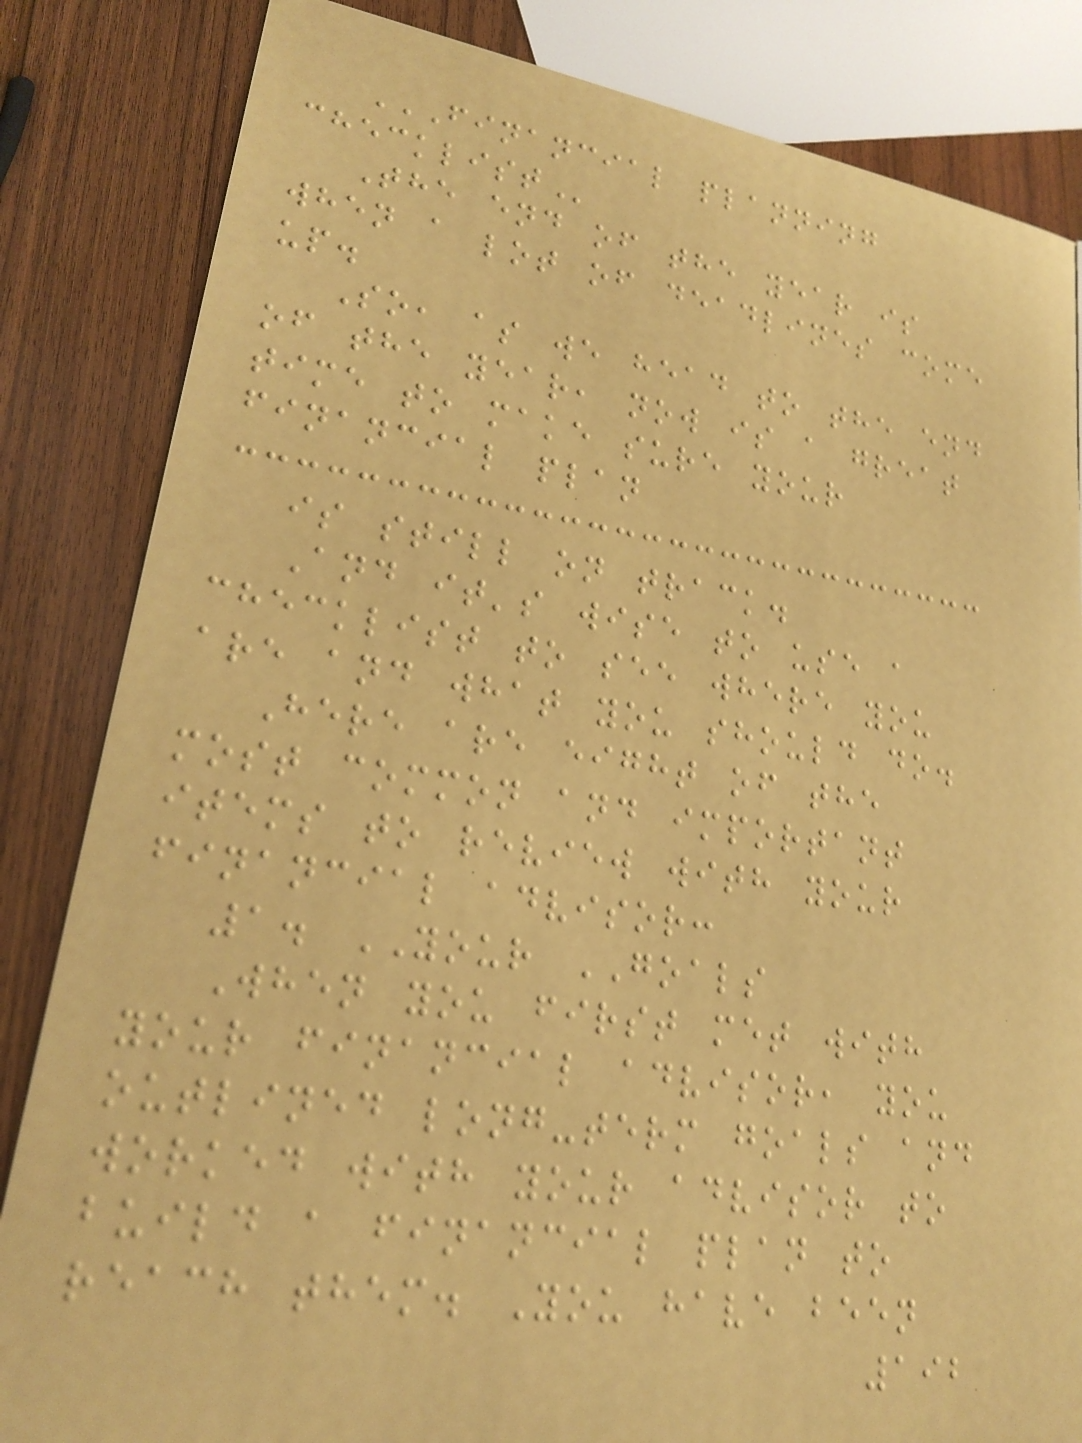FINANCIAL PLANNING
CHECKLIST
The end of the year is
when a lot of deadlines come
up.
So, as we head to the end
of the year, now is a great
time to make sure your
financial plan
is still on track.
And it's wise to use a
checklist to see where you
are and what you should do.
Here are eight of the
most common and important
items to review with your
financial advisor:
1. YOUR GOALS
When you first met with
your financial advisor, you
outlined long-term goals and
worked with your advisor to
build a financial plan to
reach them. You have been
192
